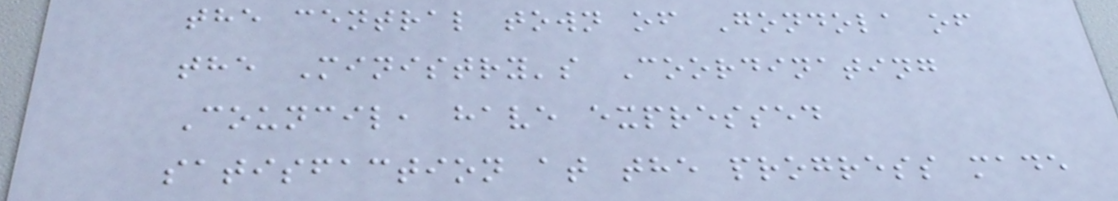the central town of Gondola of
the Ministry's Coordinating
Council, have expressed
satisfaction at the progress made
